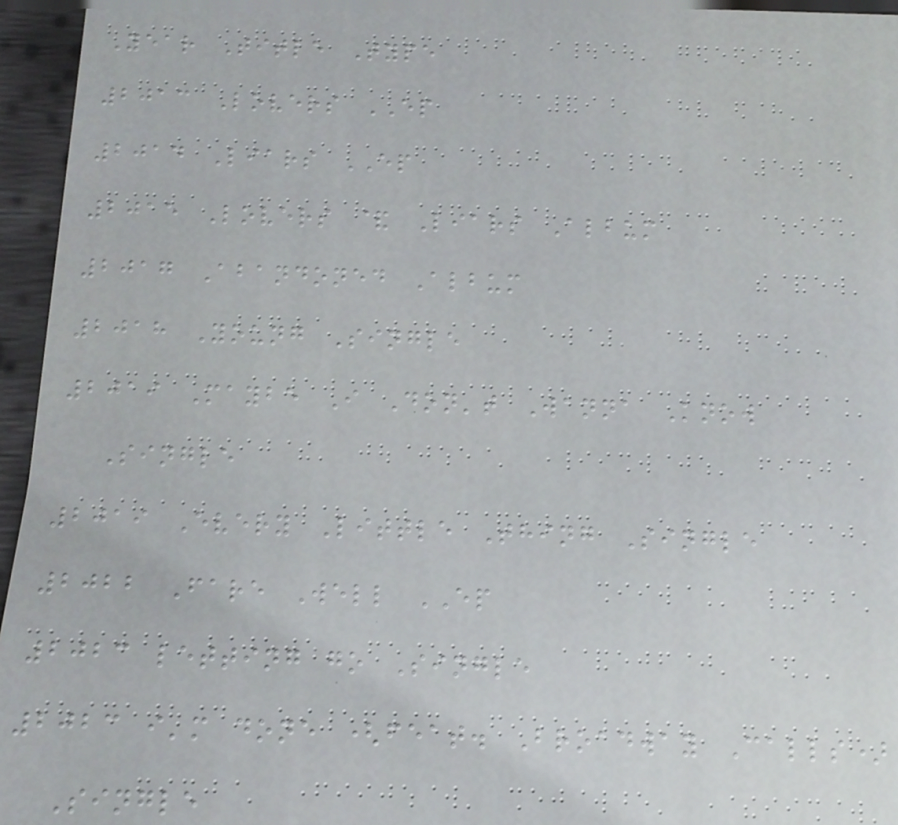Year Title Type
2013 Lovers EP
2014 Liars EP
2015 Lovers & Liars Album
2017 Abandoned Album
2018 Young Single
2019 Maybe I Don't Wanna Know
Single
2019 Every Little Thing Single
2022 Fare Well EP
2023 letting go Single
2023 i'm done (feat. Broadway Calls)
Single
